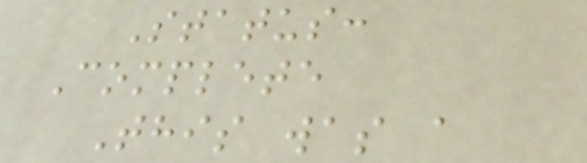Status:
Complete
This was a
